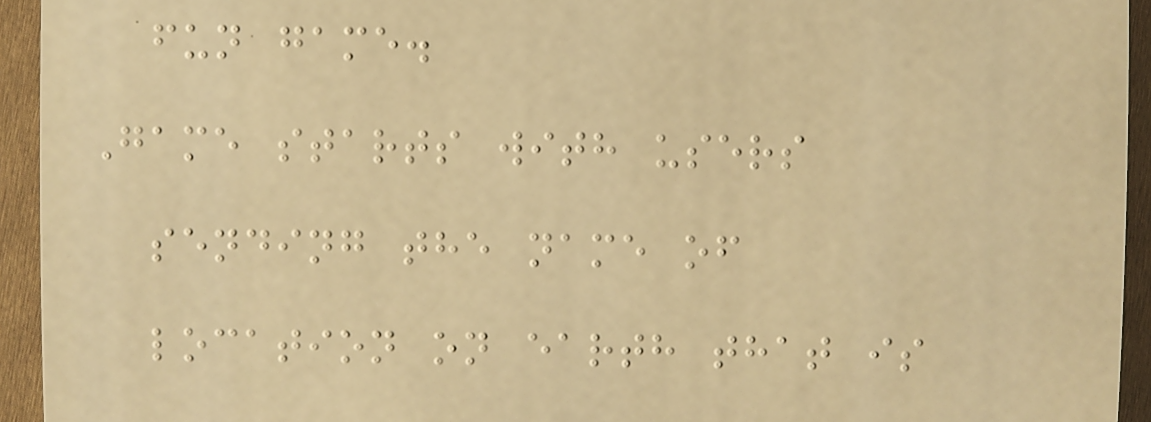fun game.
Game starts with users
sending the name of
location on earth that is
